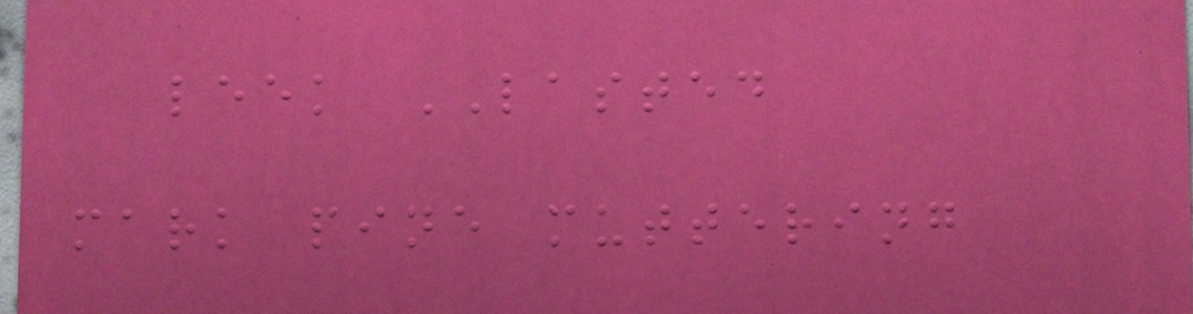leek LASTED
mark pine muttering
